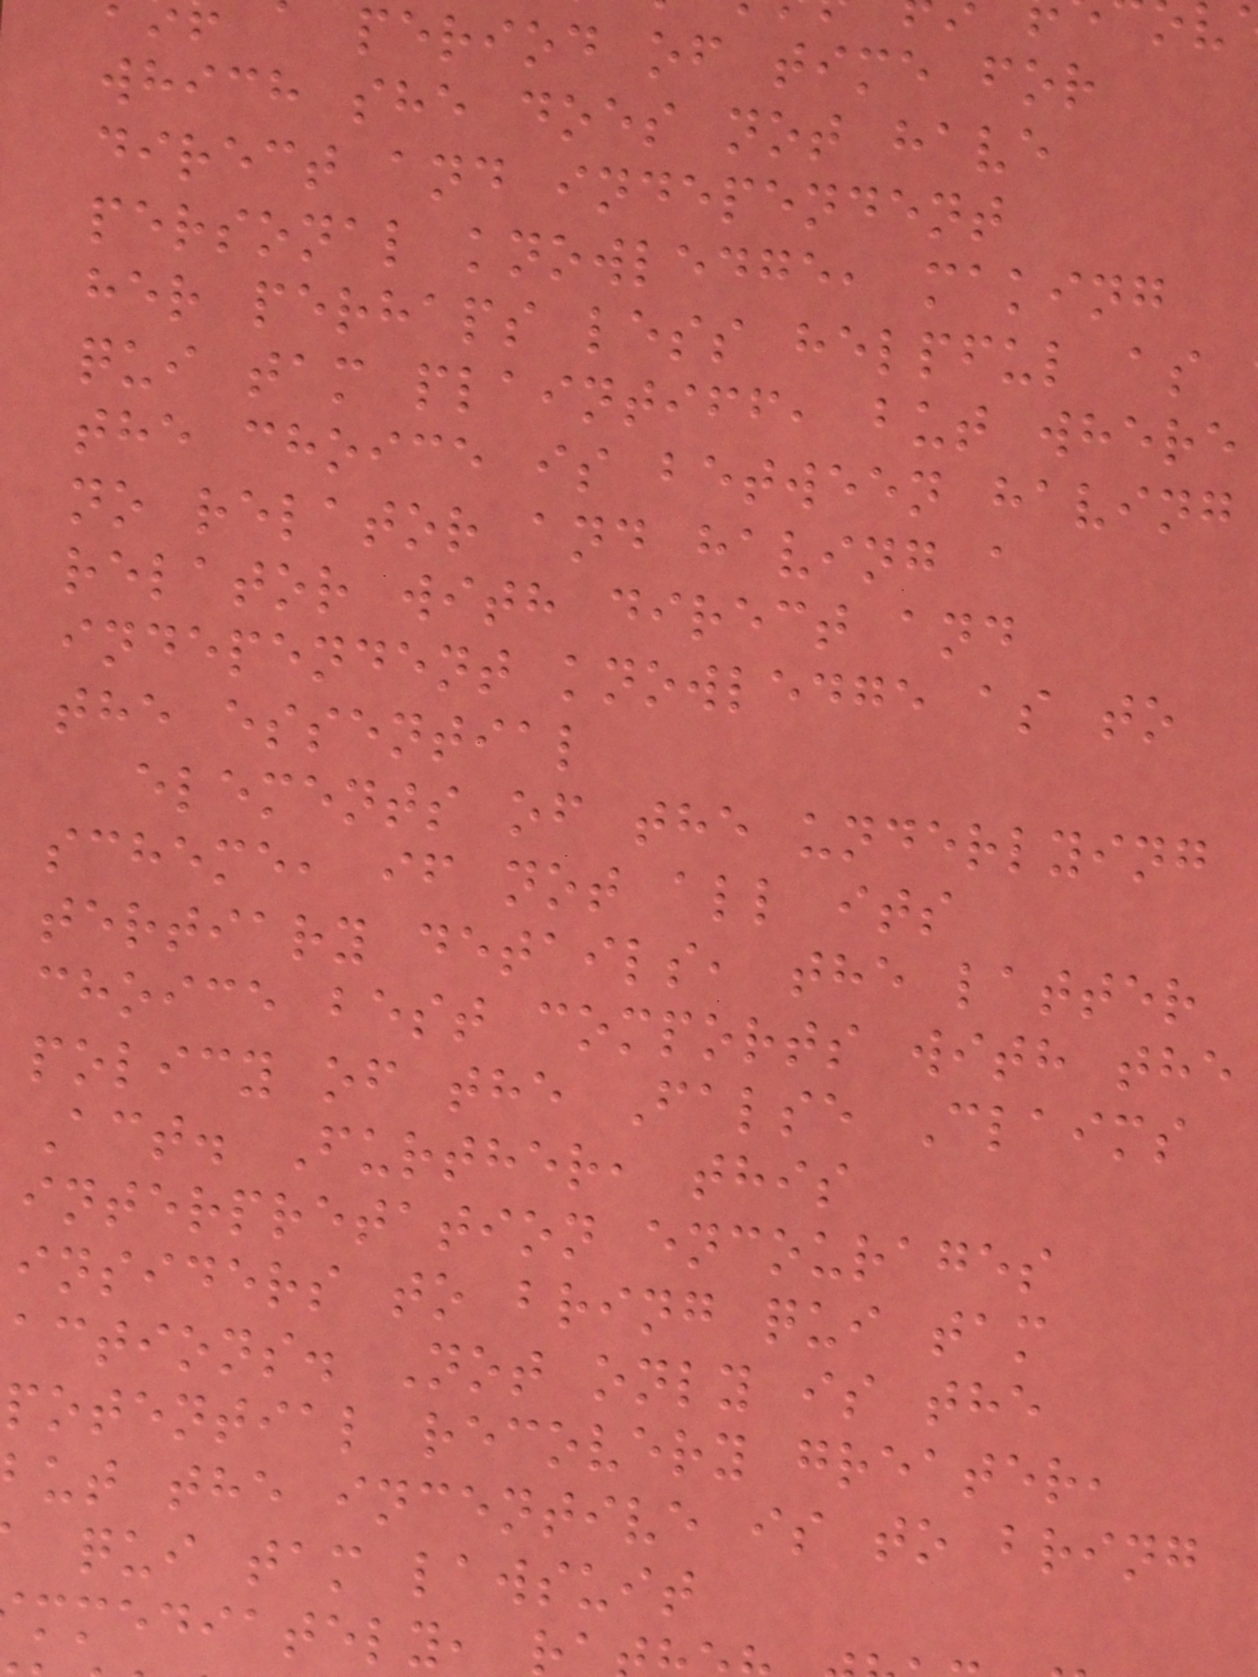period of time for
which she does not have
direct and independent
personal knowledge, making
her perhaps less helpful as
qui tam plaintiff, but where
the choice is between having
no relator and having a
relator with direct and
independent knowledge as to
the essential
elements of the underlying
scheme, if not all its
tertiary details, the latter
choice best comports with the
policy of the False Claims
Act. Further, this
interpretation encourages
insiders to bring qui tam
actions. Not only is the
potential recovery greater,
ut the incentive is to bring
qui tam lawsuit
mmediately,
